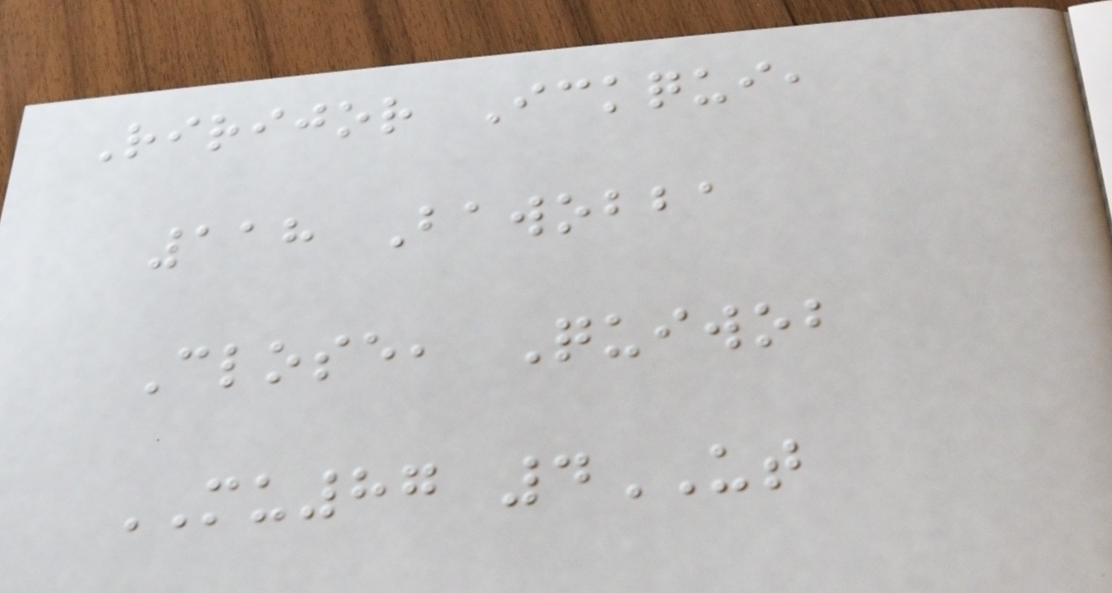Ririjor Ickqui,
118 Bawobba
Close, Quiwob
MU87 4UT
